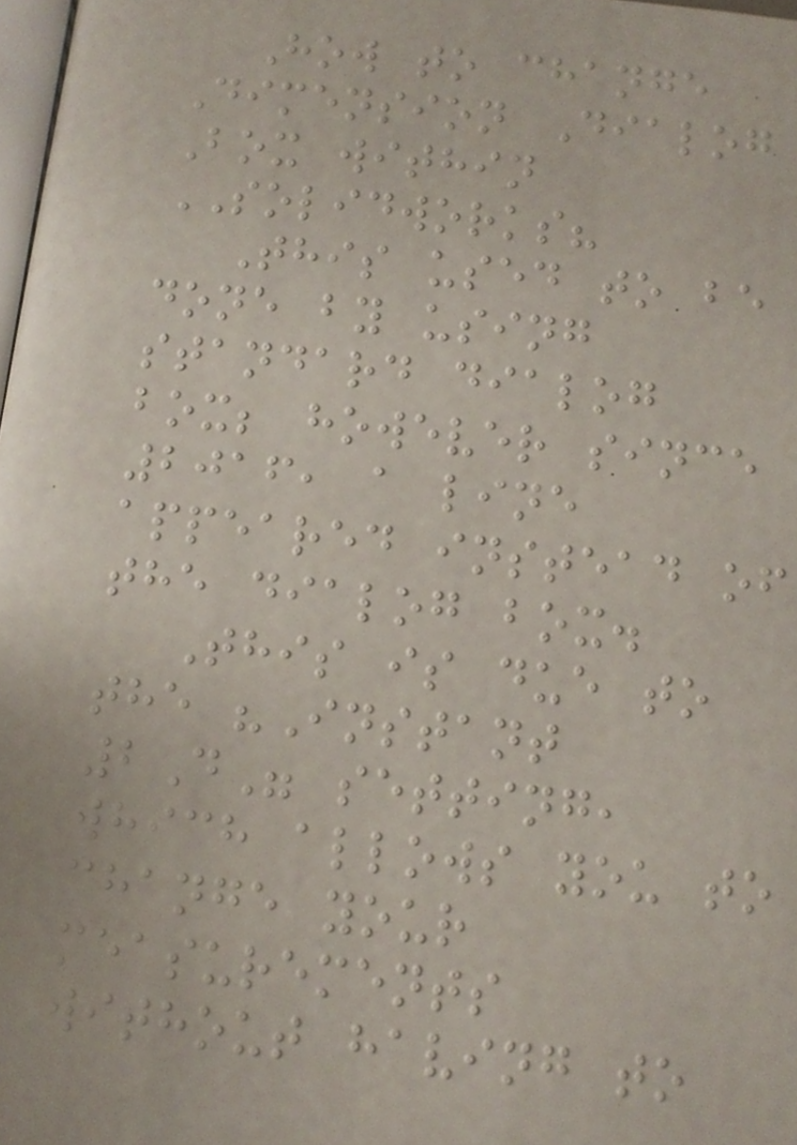How to change
Dimension Dialog
Box within
SOLIDWORKS?
This used to be
done by using
standard dialog
box; however since
2016, a line
appeared instead of
the dialog box.
This is due to
the "Instant
2D" setting,
which allows you to
change your
measurements
without having to
